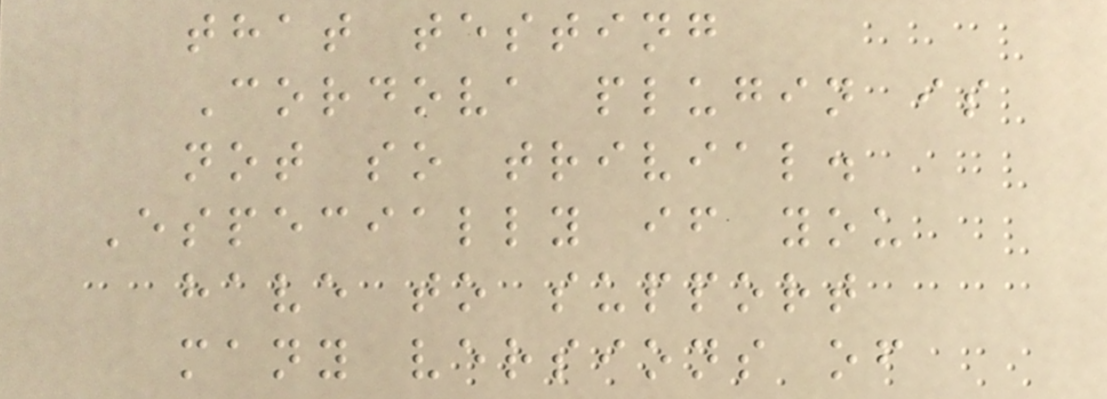that testing
Cordova plugin is
not so trivial.
Especially if you
have to support
many versions of
